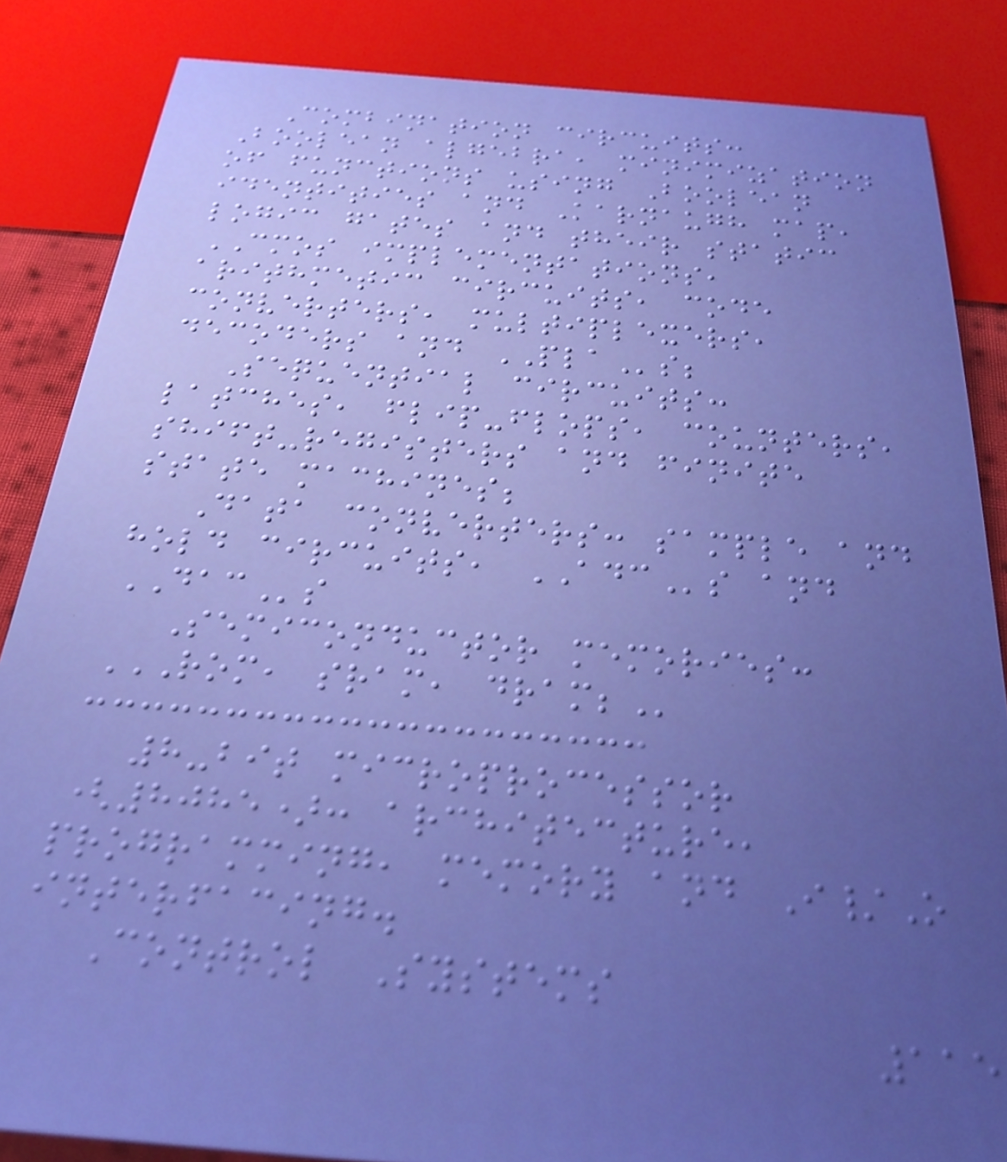Combination circuits:
Boolean algebra, minimization
of functions using Boolean
identities and Karnaugh map,
logic gates and their static
CMOS implementations,
arithmetic circuits, code
converters, multiplexers,
decoders and PLAs;
Sequential circuits:
latches, flip-flops, counters,
shift-registers and finite
state machines;
Data converters: sample and
hold circuits, ADCs and
DACs
Semiconductor memories:
ROM, SRAM, DRAM;
8-bit microprocessor
(8085): architecture,
programming, memory and I/O
interfacing.
Control Systems
115
